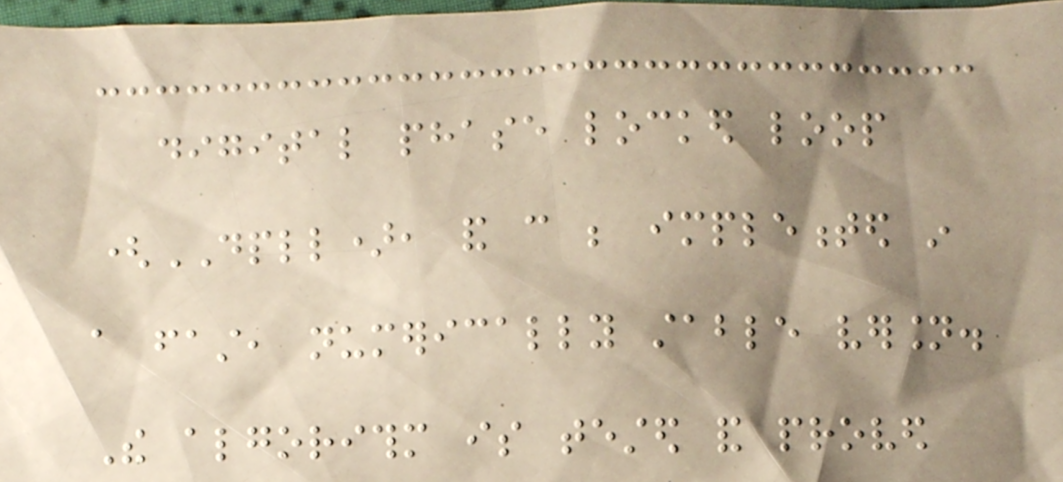digital phase locked loop
(DPLL), and can be implemented in
a fast, numerically stable version.
The algorithm is tested and proved
